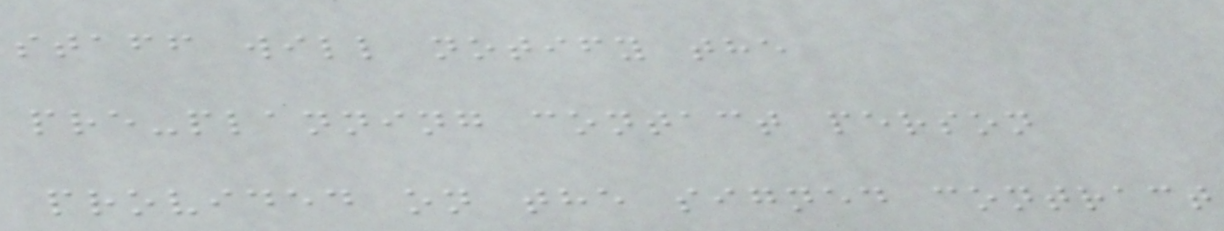staff will notify the
pre-planning contact person
provided on the signed contract
